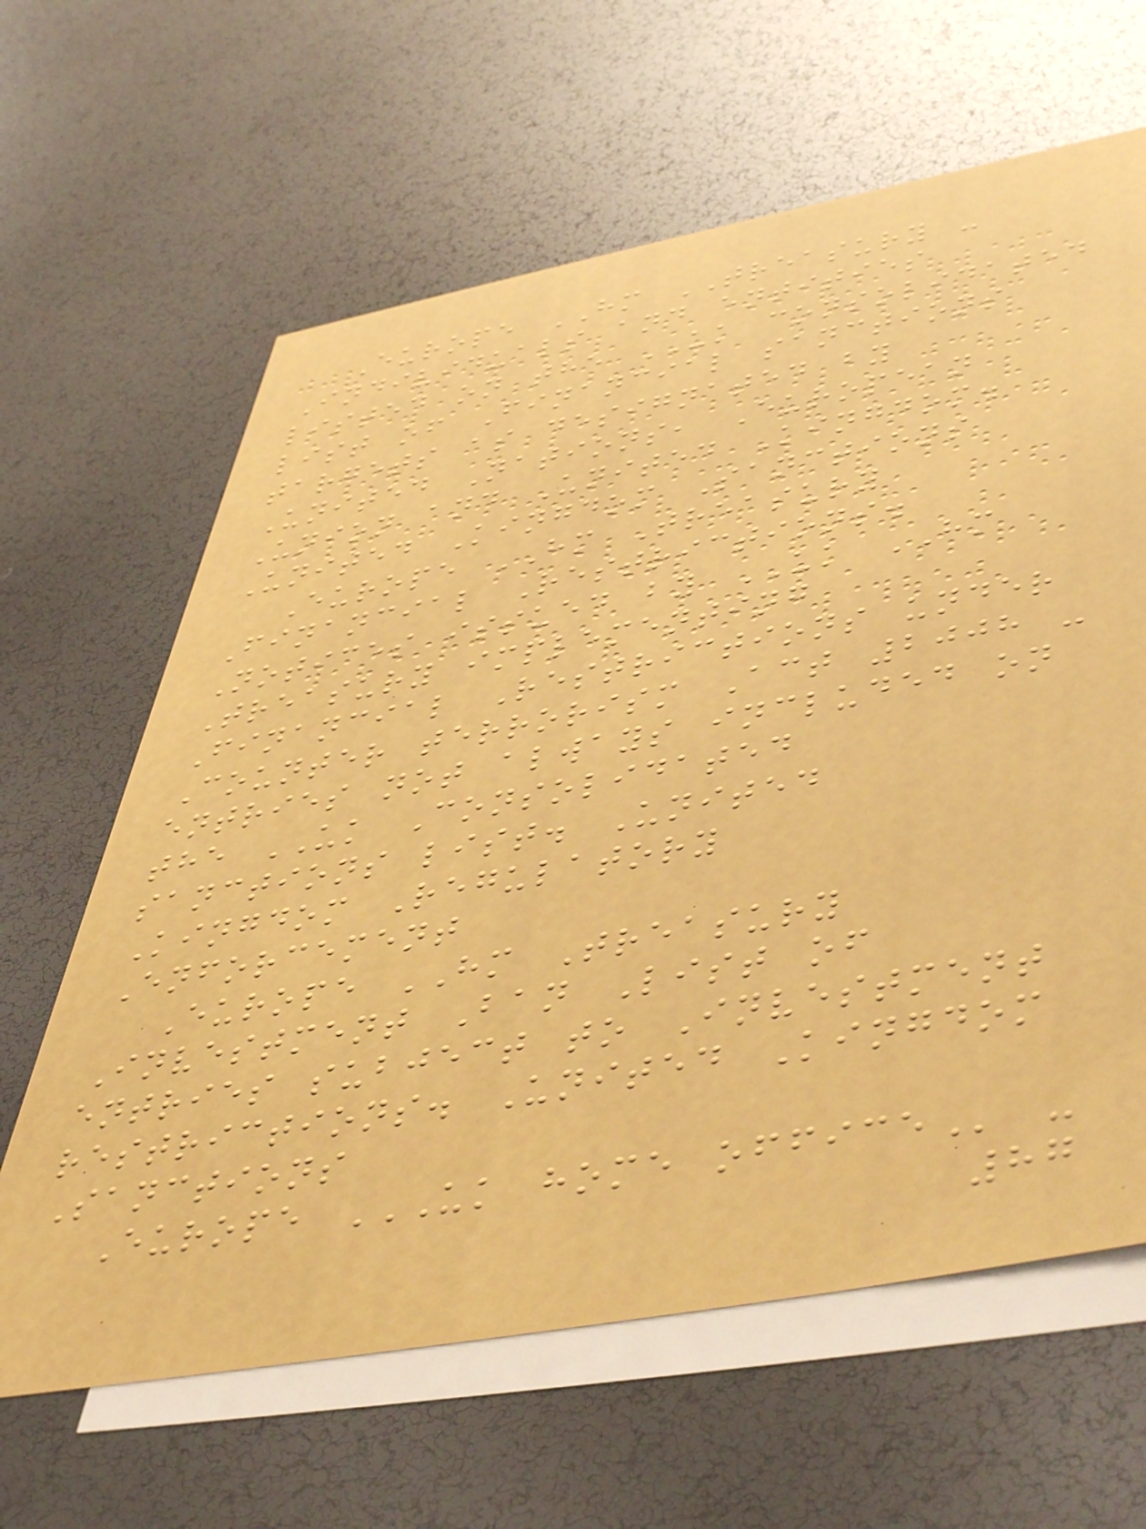Europe HM TREASURY -
Individuals and entities
listed on the UK consolidated
list of Financial sanctions
targets as designated by
United Nations, European
Union and United Kingdom.
United Kingdom Sanctions
Europe HM Treasury
Financial Restrictions.
Notices issued by UK HM
Treasury implementing
Financial Restrictions under
Counter terrorism Act 2008 -
entries not always included on
the UK Consolidated
sanctions list. United
Kingdom Regulatory
Enforcement
Europe HM Treasury
Investment Ban List of
entries subject to Investment
restrictions. United Kingdom
Sanctions
Europe UK HOME OFFICE -
87
